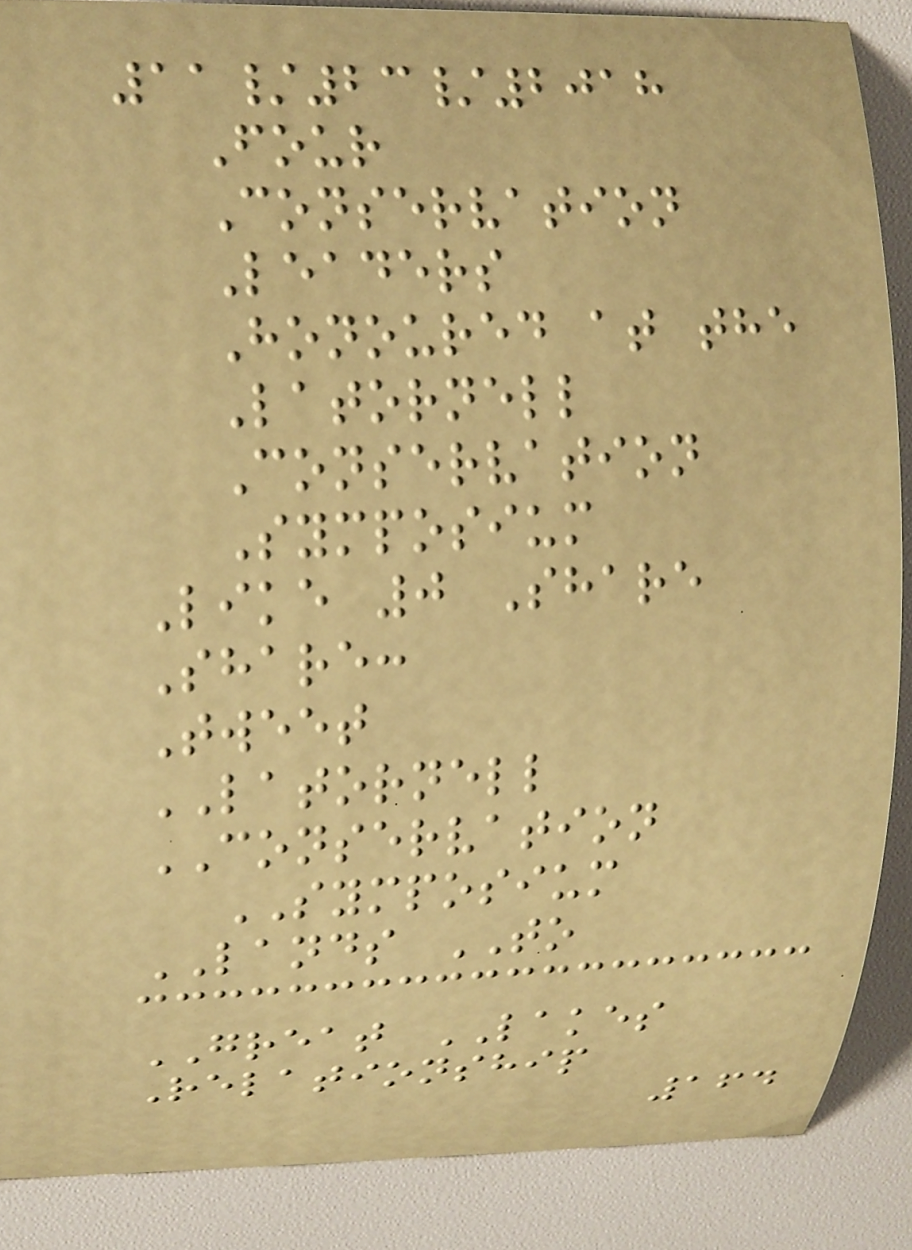11/23/2018
Four
Conservation
Leaders
Honoured at the
Latornell
Conservation
Symposium
Like 0 Share
Share:
Tweet
LATORNELL
CONSERVATION
SYMPOSIUM
LANDS TO
GREAT LAKES
Relationship
164
